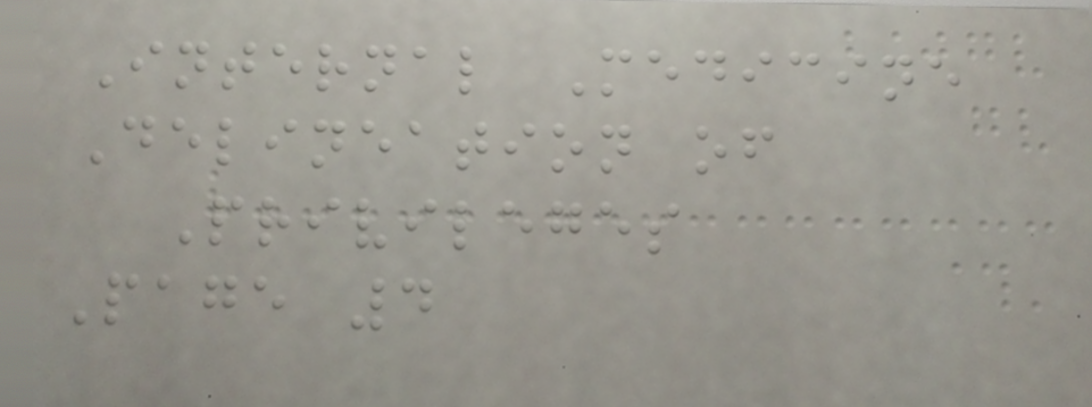Internal Medicine
Delineation of
Privileges
Page 4
